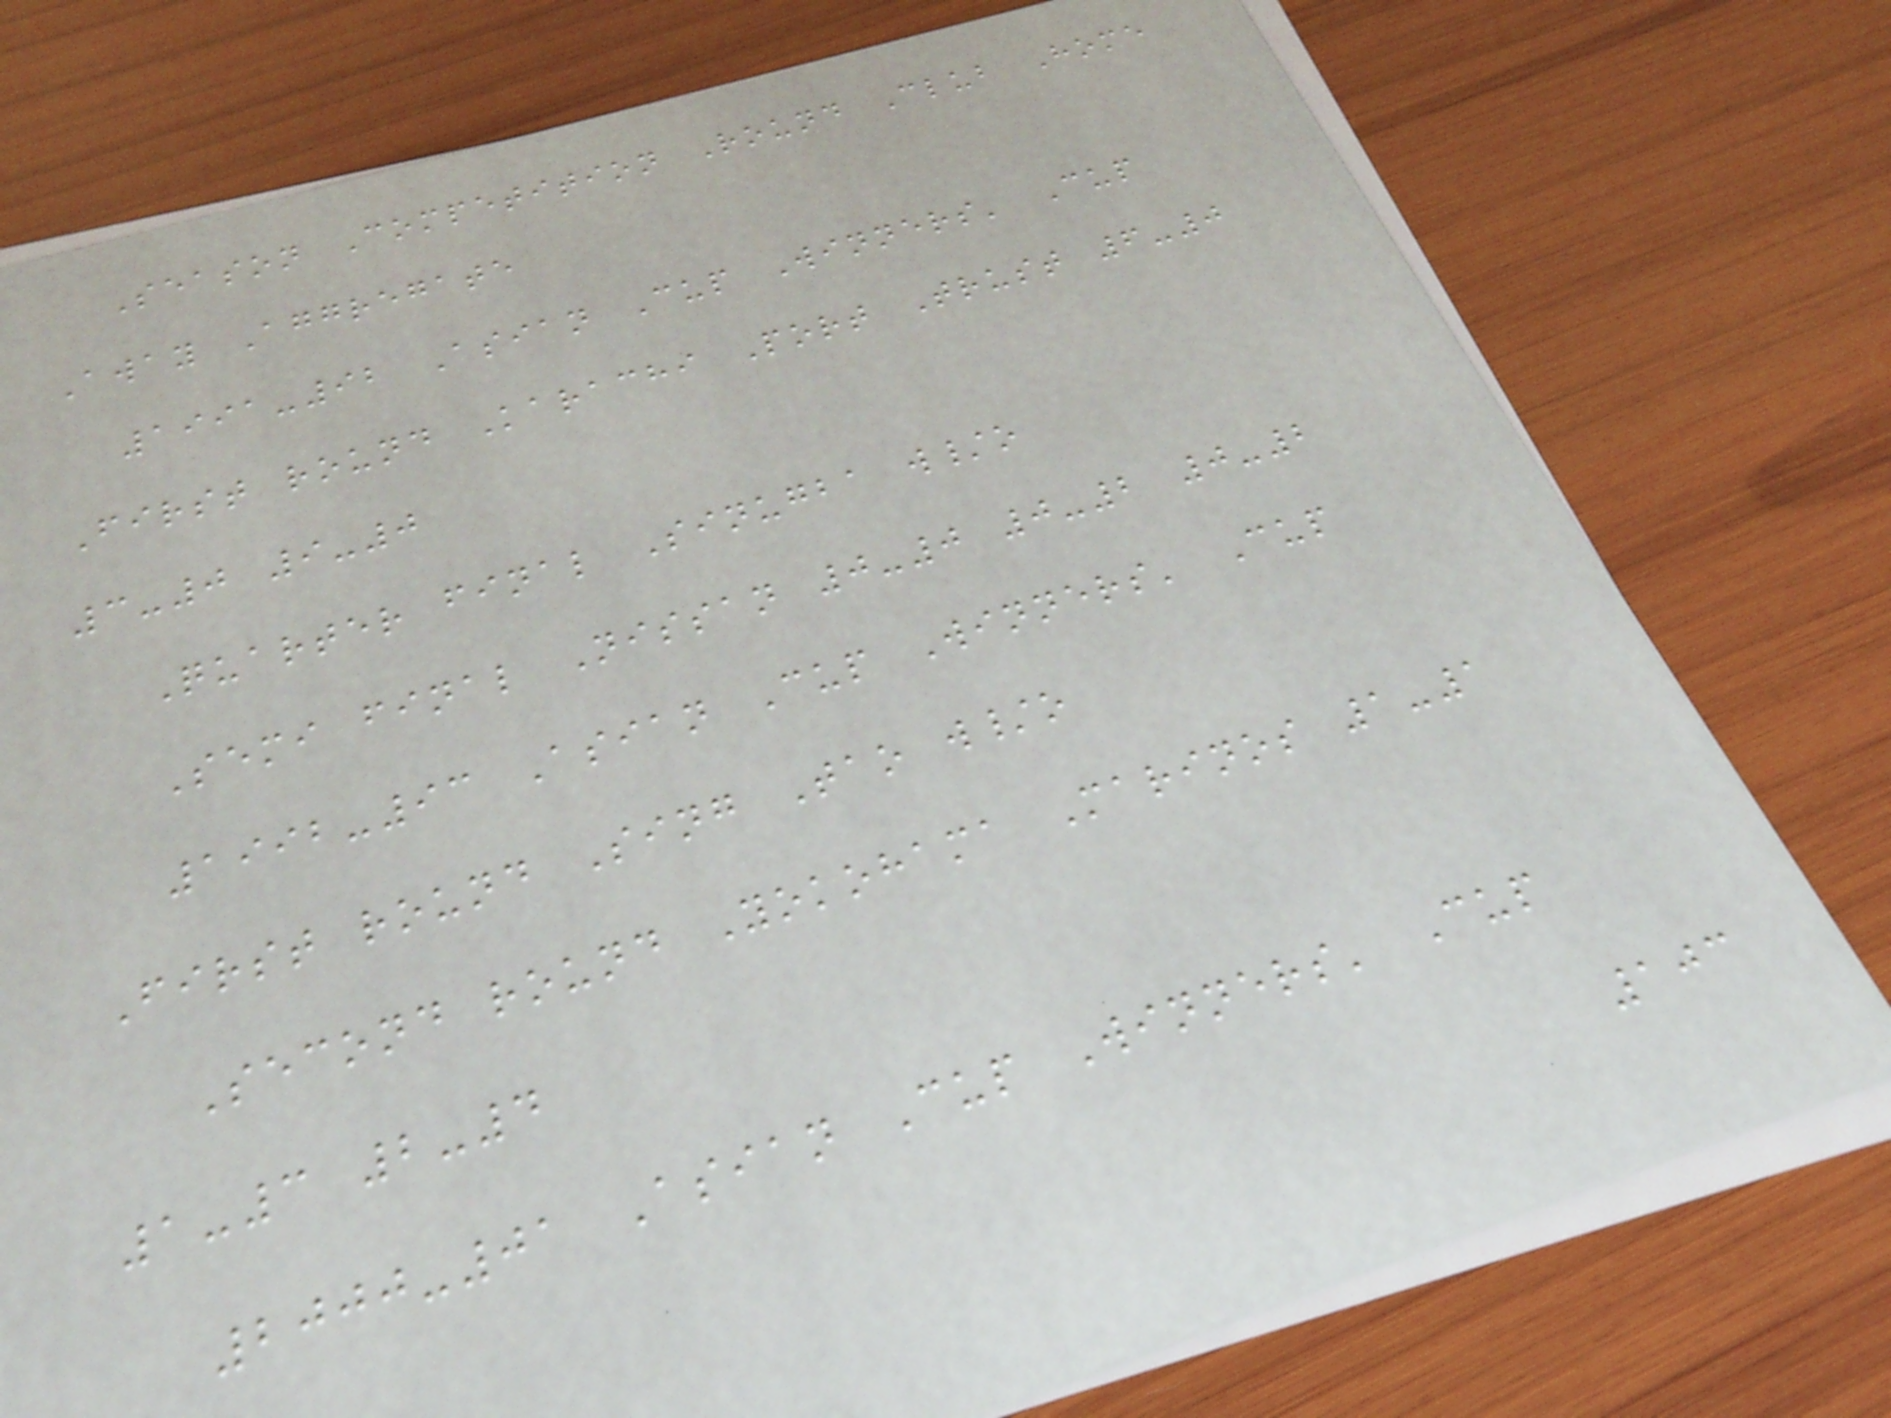Season Competition Round Club Home
Away Aggregate
1991-92 Asian Cup Winners' Cup
First round Karachi Port Trust 6-0
3-0 9-0
Quarter final Sinugba w/o
Semi final Nissan 0-0 0-2 0-2
1992-93 Asian Cup Winners' Cup
First round Sing Tao w/o
Second round Yokohama Marinos 1-1
1-3 2-4
2000-01 Asian Cup Winners' Cup
103
